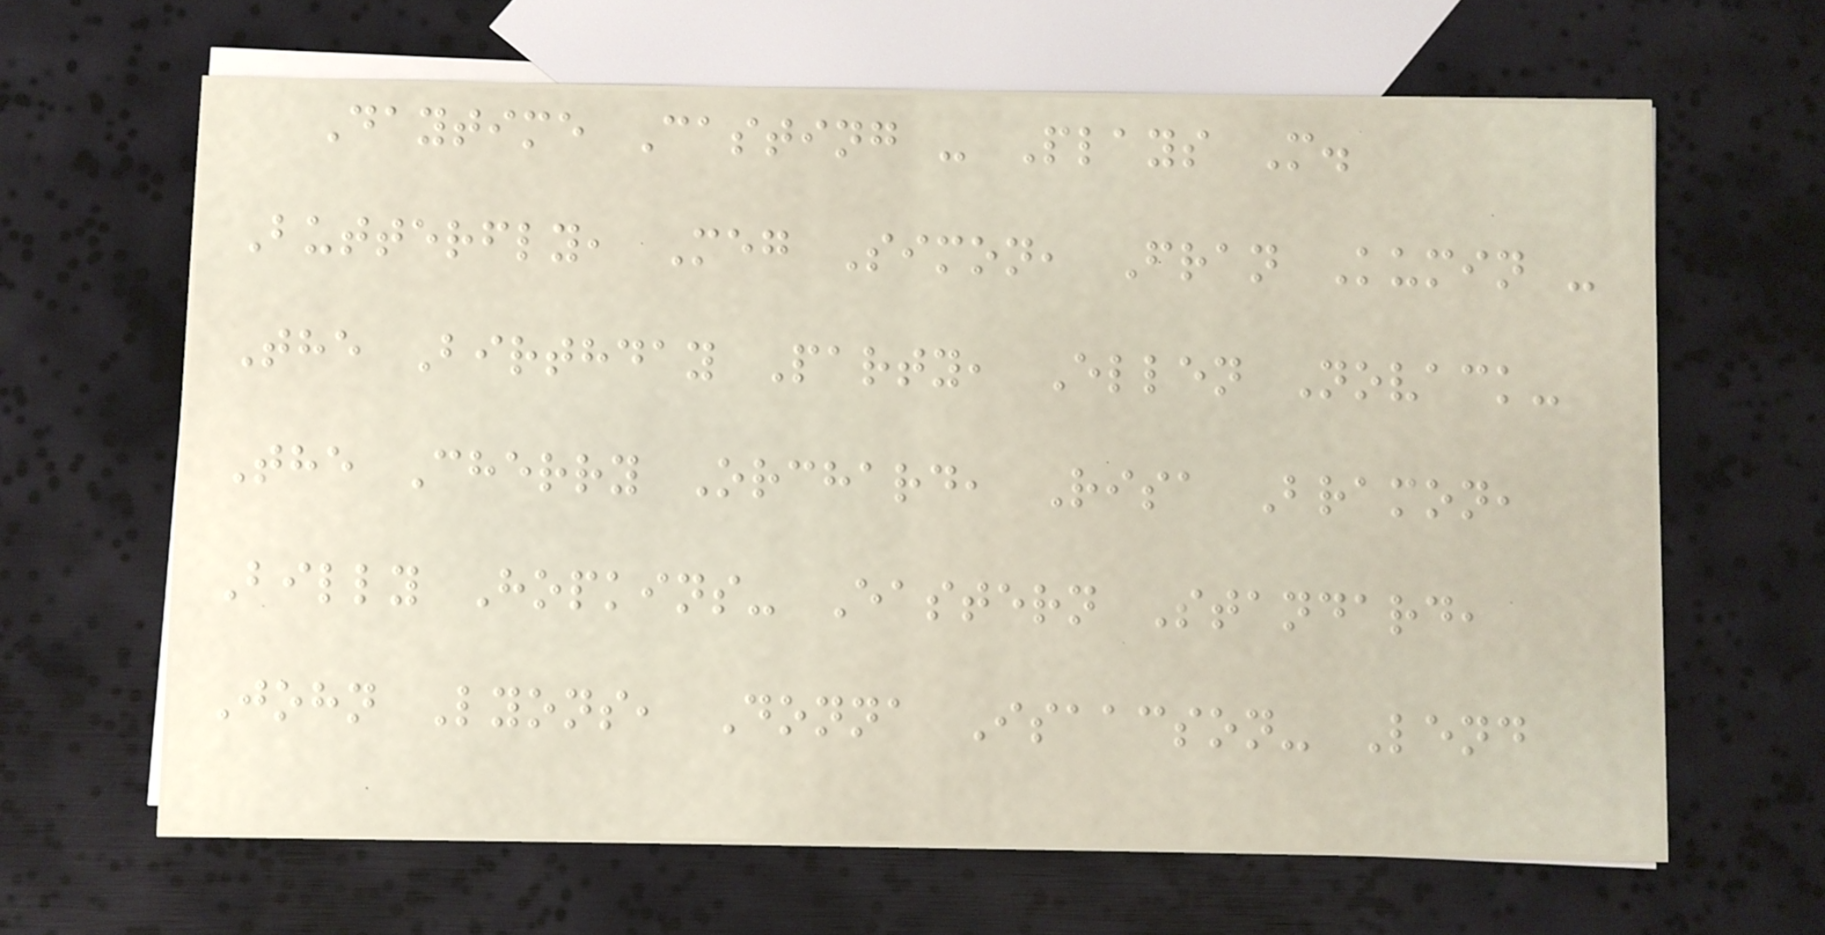Daytime Casting - Plays M.
Butterfly, Meg Simon, Fran Kumin -
The Birthday Party, Ellen Novack-
The Cherry Orchard, Risa Bramon,
Billy Hopkins- Eastern Standard,
John Lyons, Donna Isaacson- Lend
